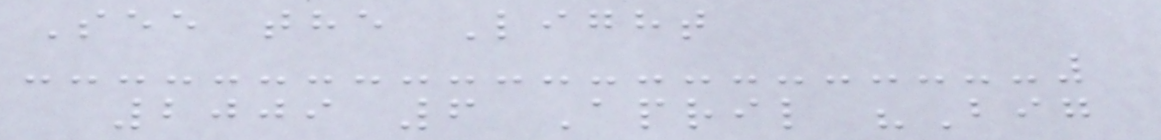See the Light
2009 6 April "Big
